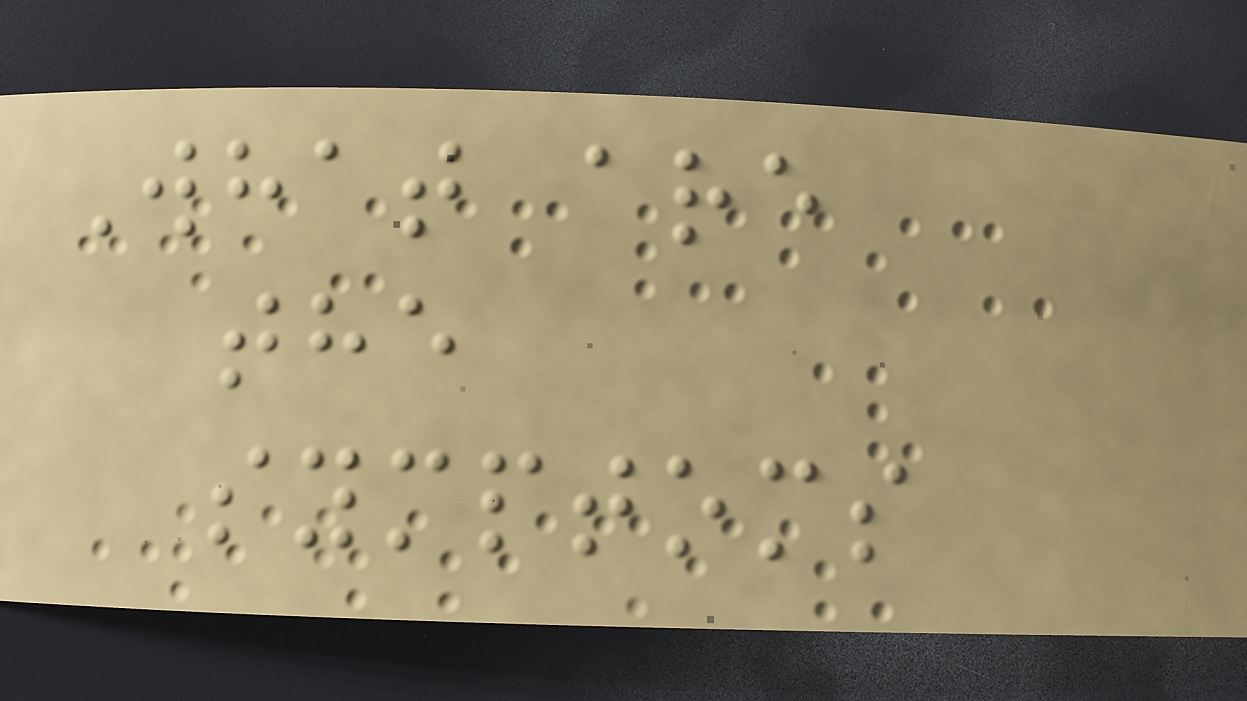What are
the
symptoms
